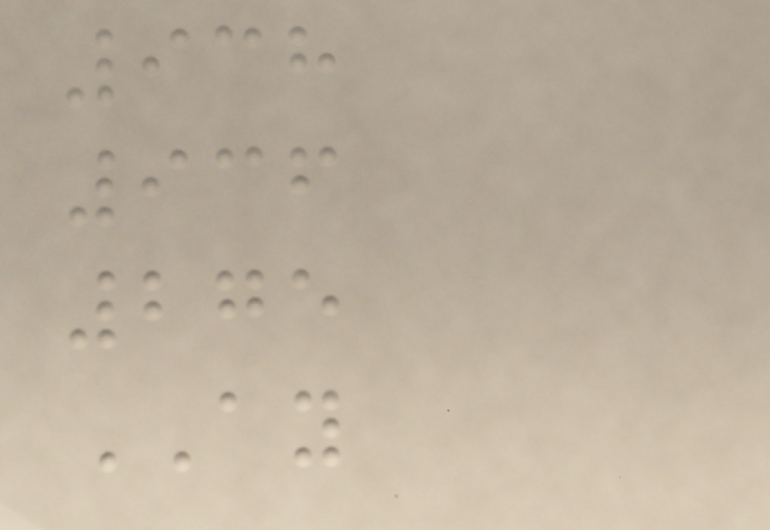938
936
275
AY
